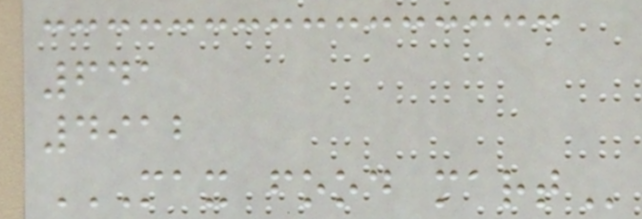641
4912
MAX FOOD MART
